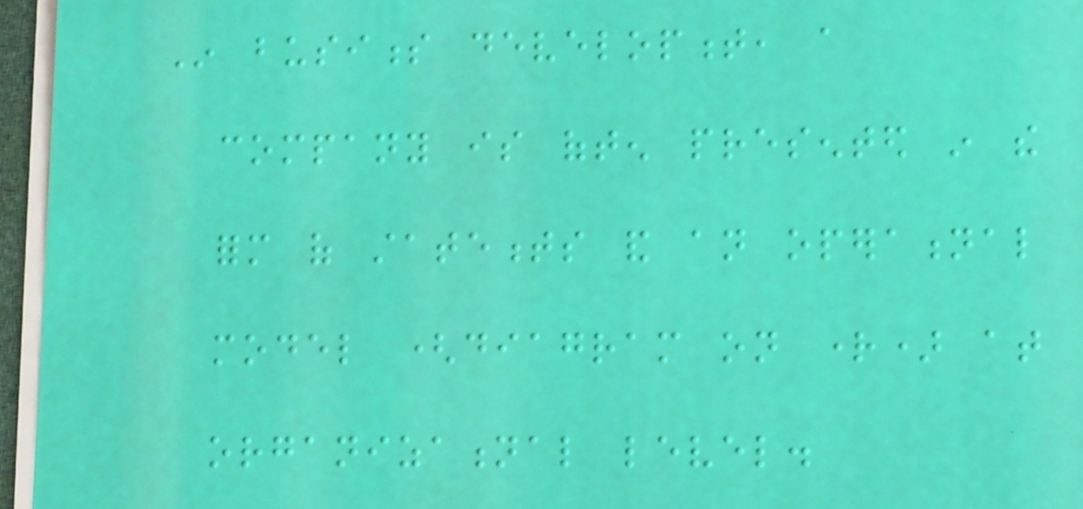In business development, a
company is often presented in the
form of statements and an operational
model (diagram on right) at
organizational level.
